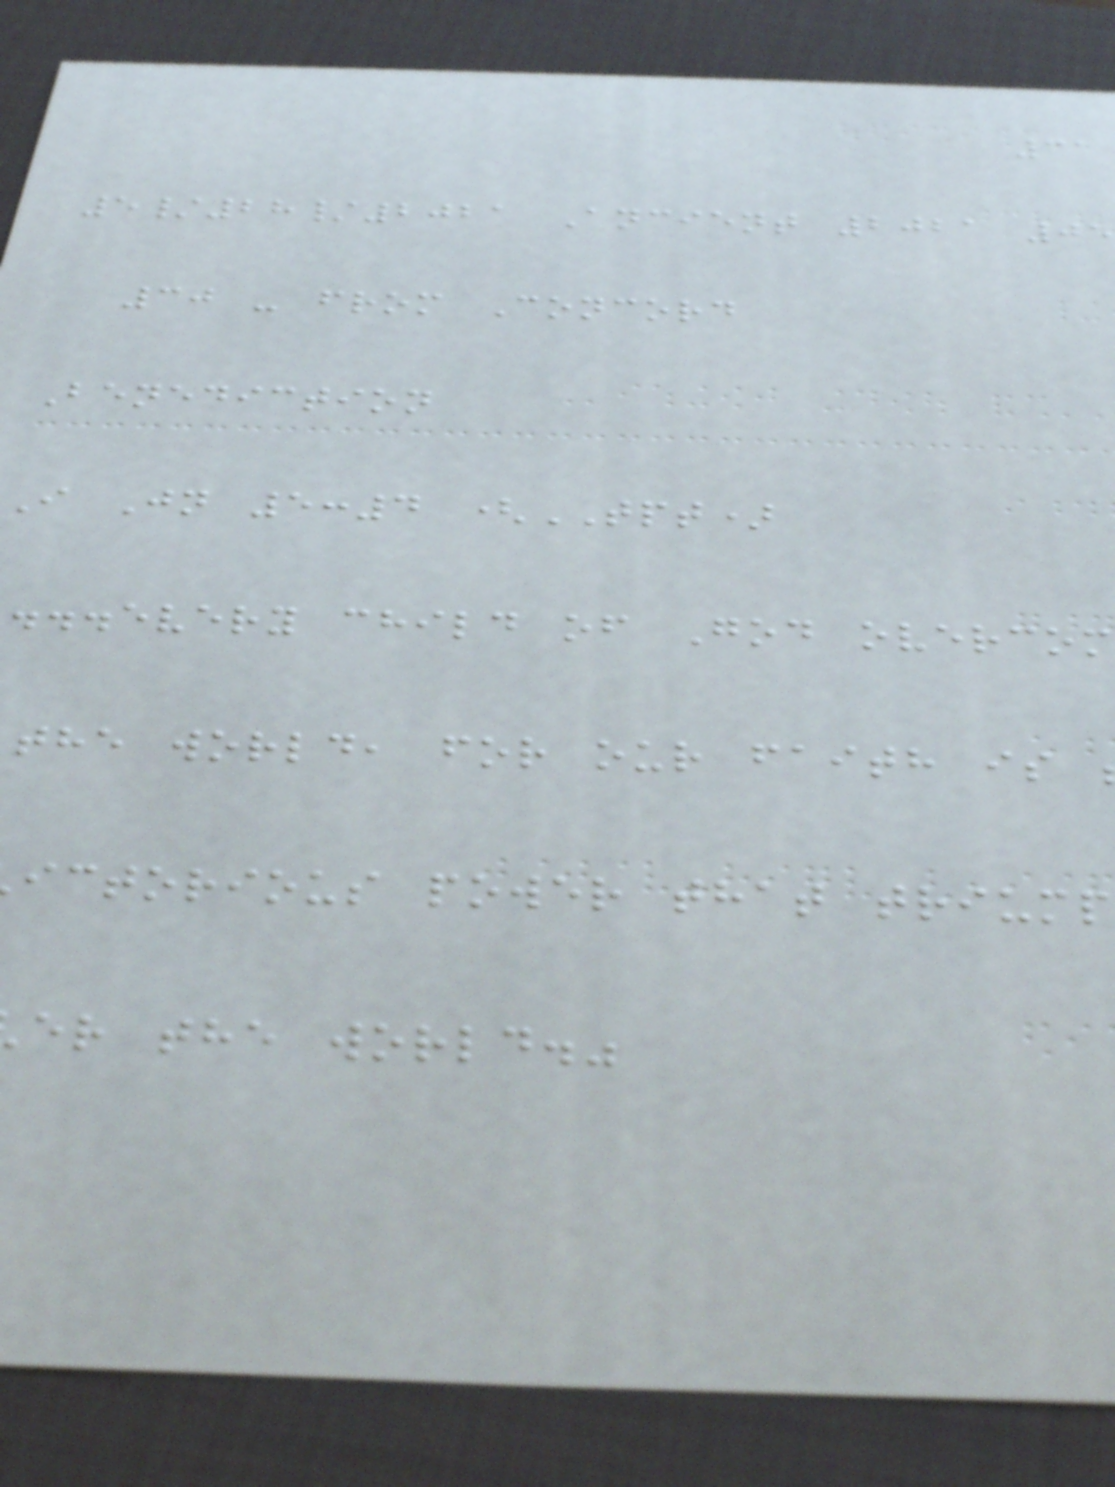31
5/28/2021 Ancient 2021 05
30 - from Concord
Benediction
I Jn 5:4 (TPT)
...every child of God overcom
the world, for our faith is
ictorious power that triump
er the world."
